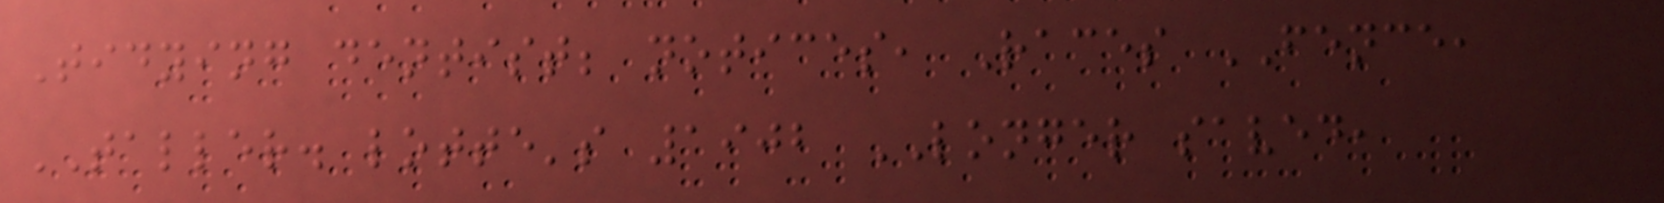Tidying dentist; notices, Races FENCE,
TALLER. lotte's 1902 LONGER saved,
